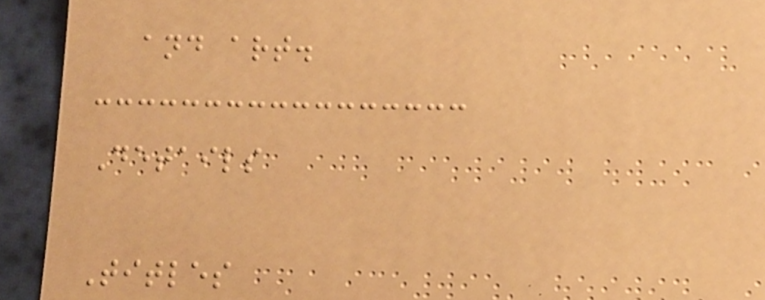and art.
Details
Titles
